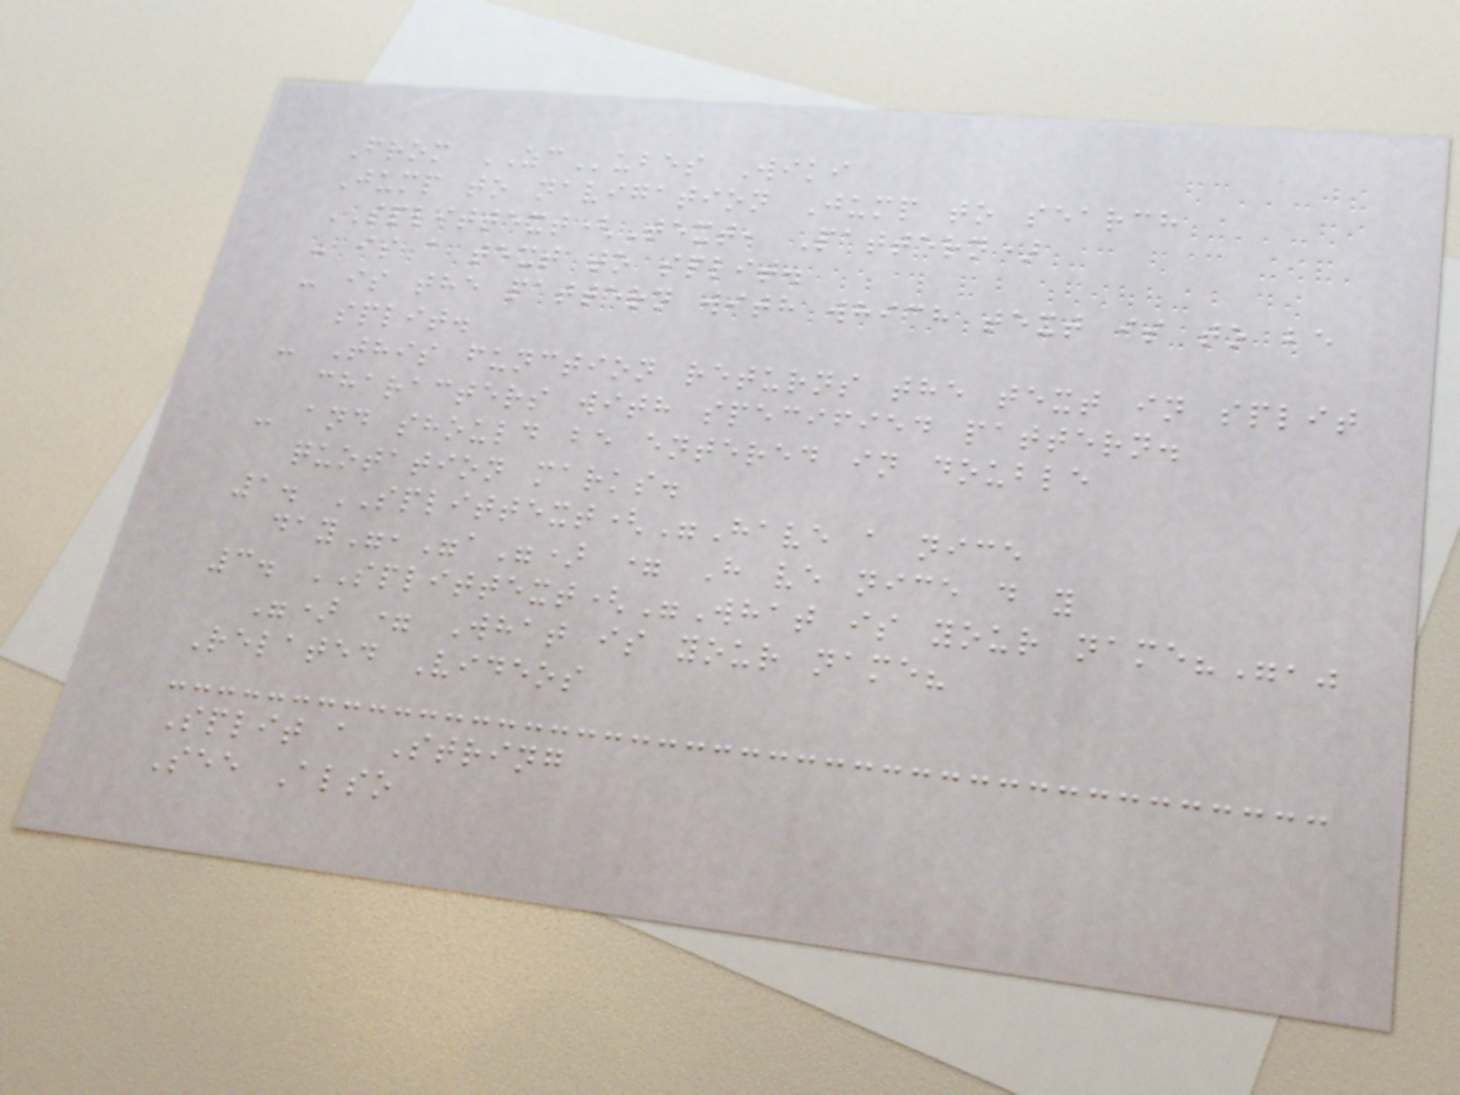From ZCubes Wiki
Jump to navigation Jump to search
SPLITTEXT(Text, Pattern)
- is a text to split.
- is the pattern with which text is to be
split.
- This function returns the text in split
characters with specified pattern.
- and should be entered in double
quotation marks.
1. SPLITTEXT("Have a nice
day","a") = H ve nice d y
3. SPLITTEXT("What is your name?","
") = What is your name?
Related Videos
Split a String
See Also
